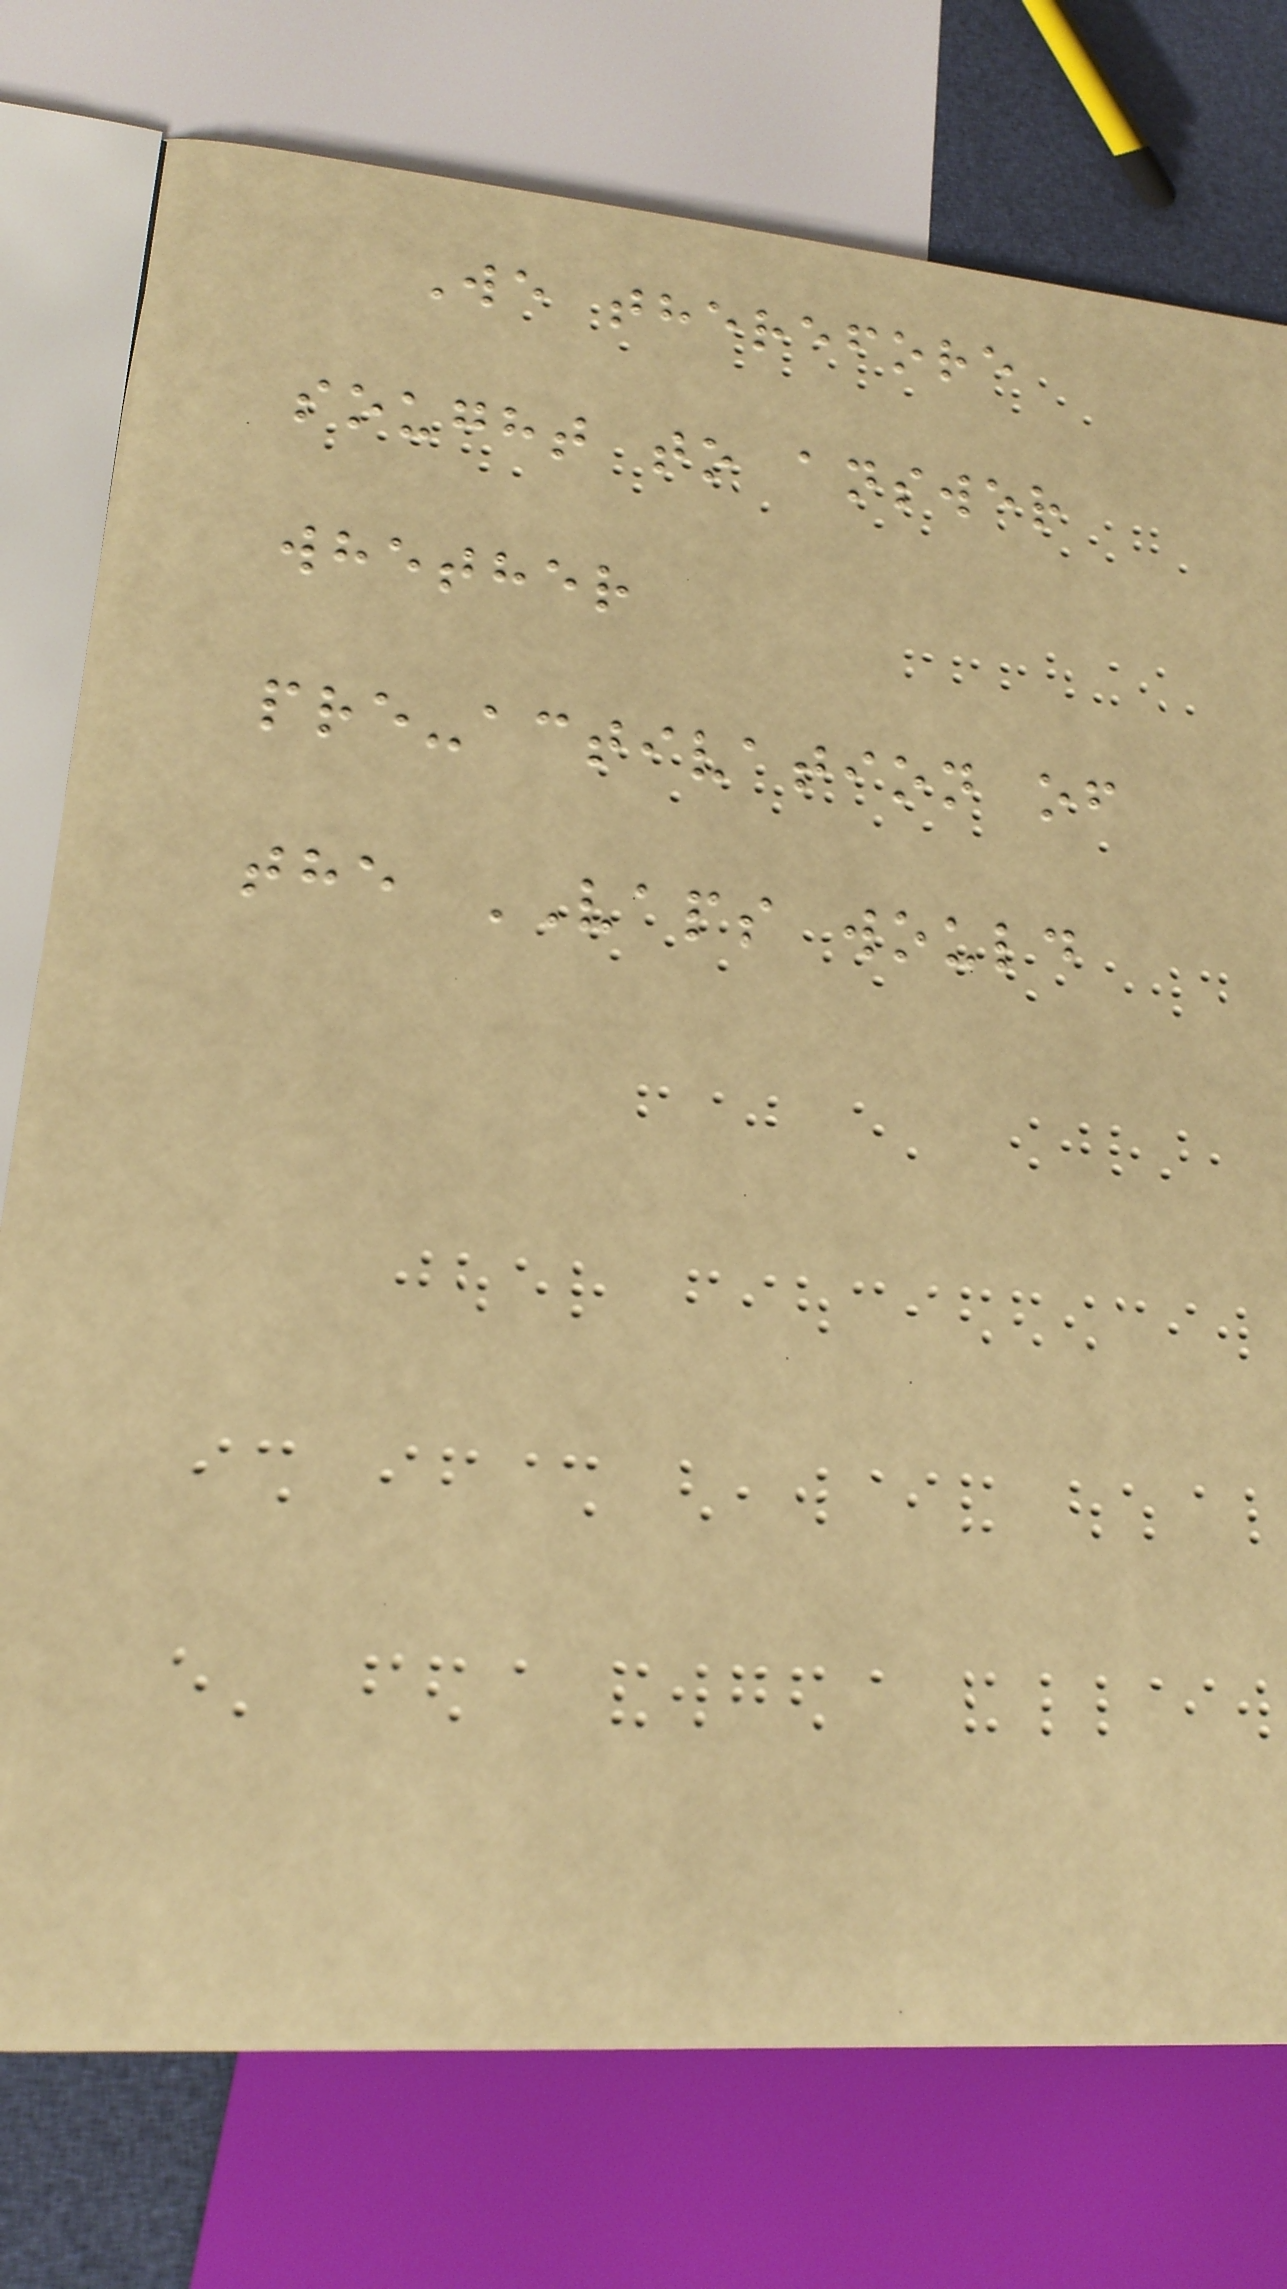We therefore
sought to answer
whether
pre-activation of
the VAPS would
